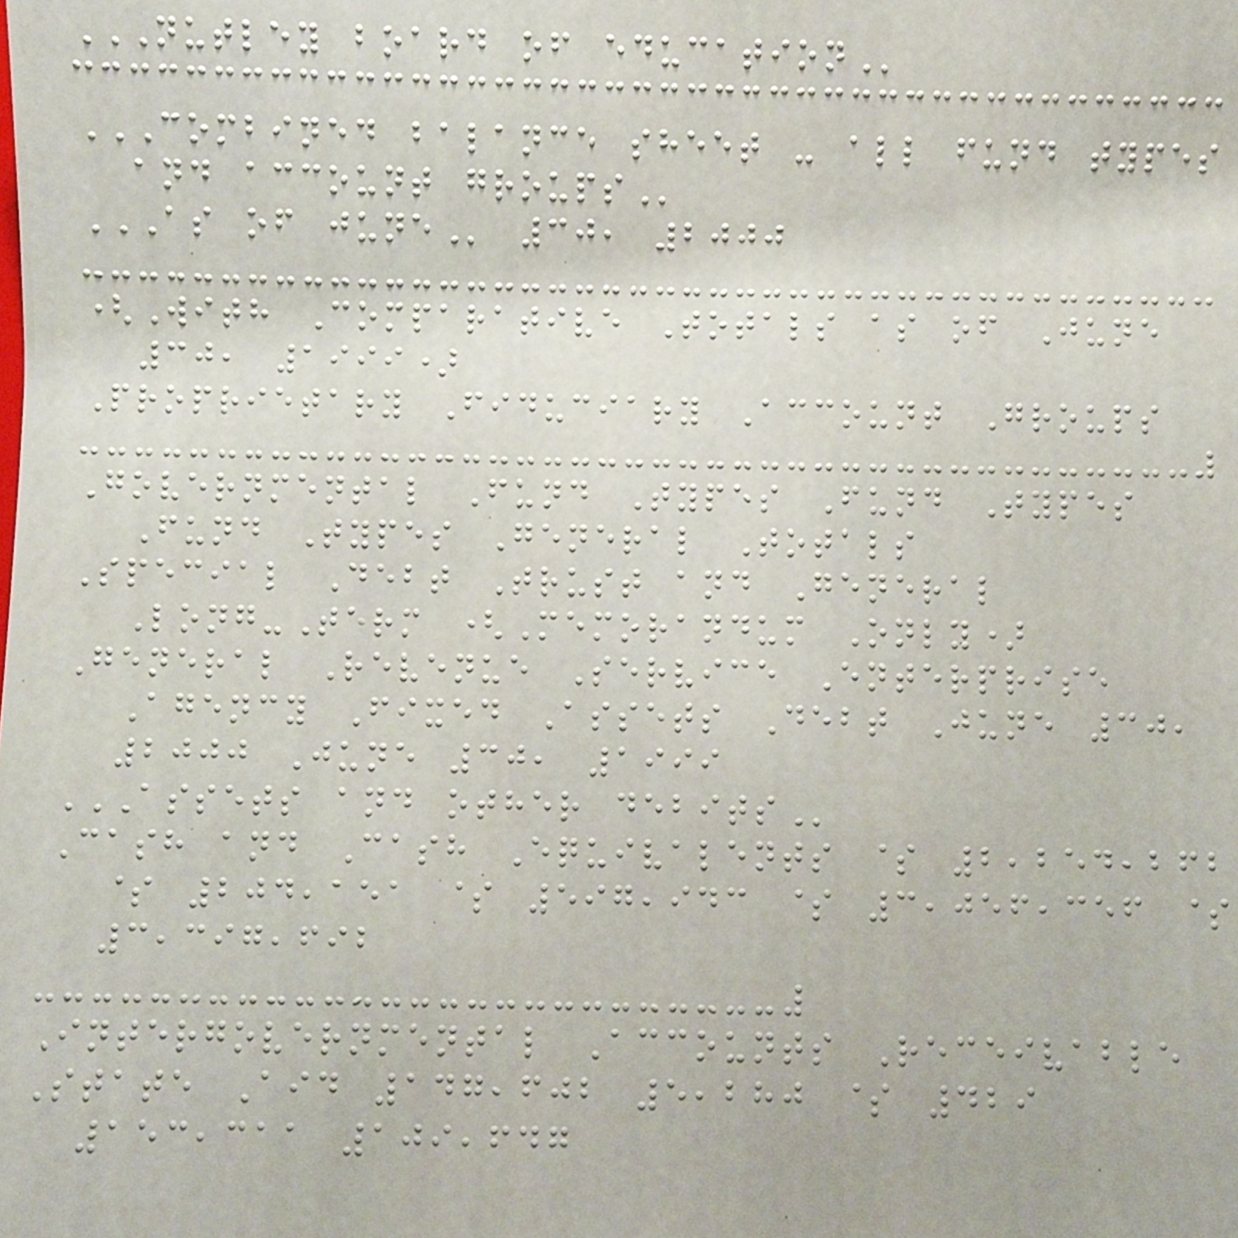NUTLEY BOARD OF EDUCATION
COMBINED BALANCE SHEET - ALL FUND TYPES
AND ACCOUNT GROUPS
AS OF JUNE 30, 2000
(With Comparative Totals as of June
30, 1999)
Proprietary Fiduciary Account Groups
Governmental Fund Types Fund Types
Fund Types General Totals
Special Debt Trust and General
Long-Term (Memorandum Only)
General Revenue Service Enterprise
Agency Fixed Assets Debt June 30,
2000 June 30, 1999
ASSETS AND OTHER DEBITS
Cash and Cash Equivalents $ 2,254,262
$ 204,151 $ 597,943 $ 3,056,356 $
3,397,692
Intergovernmental Accounts Receivable
State Aid 147,602 5,280 $ 429
153,311 109,647
